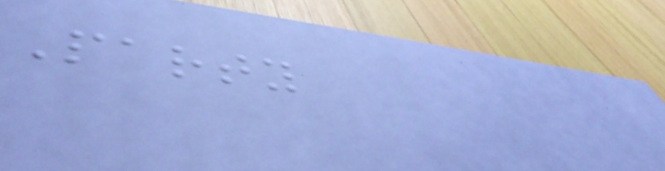Party
